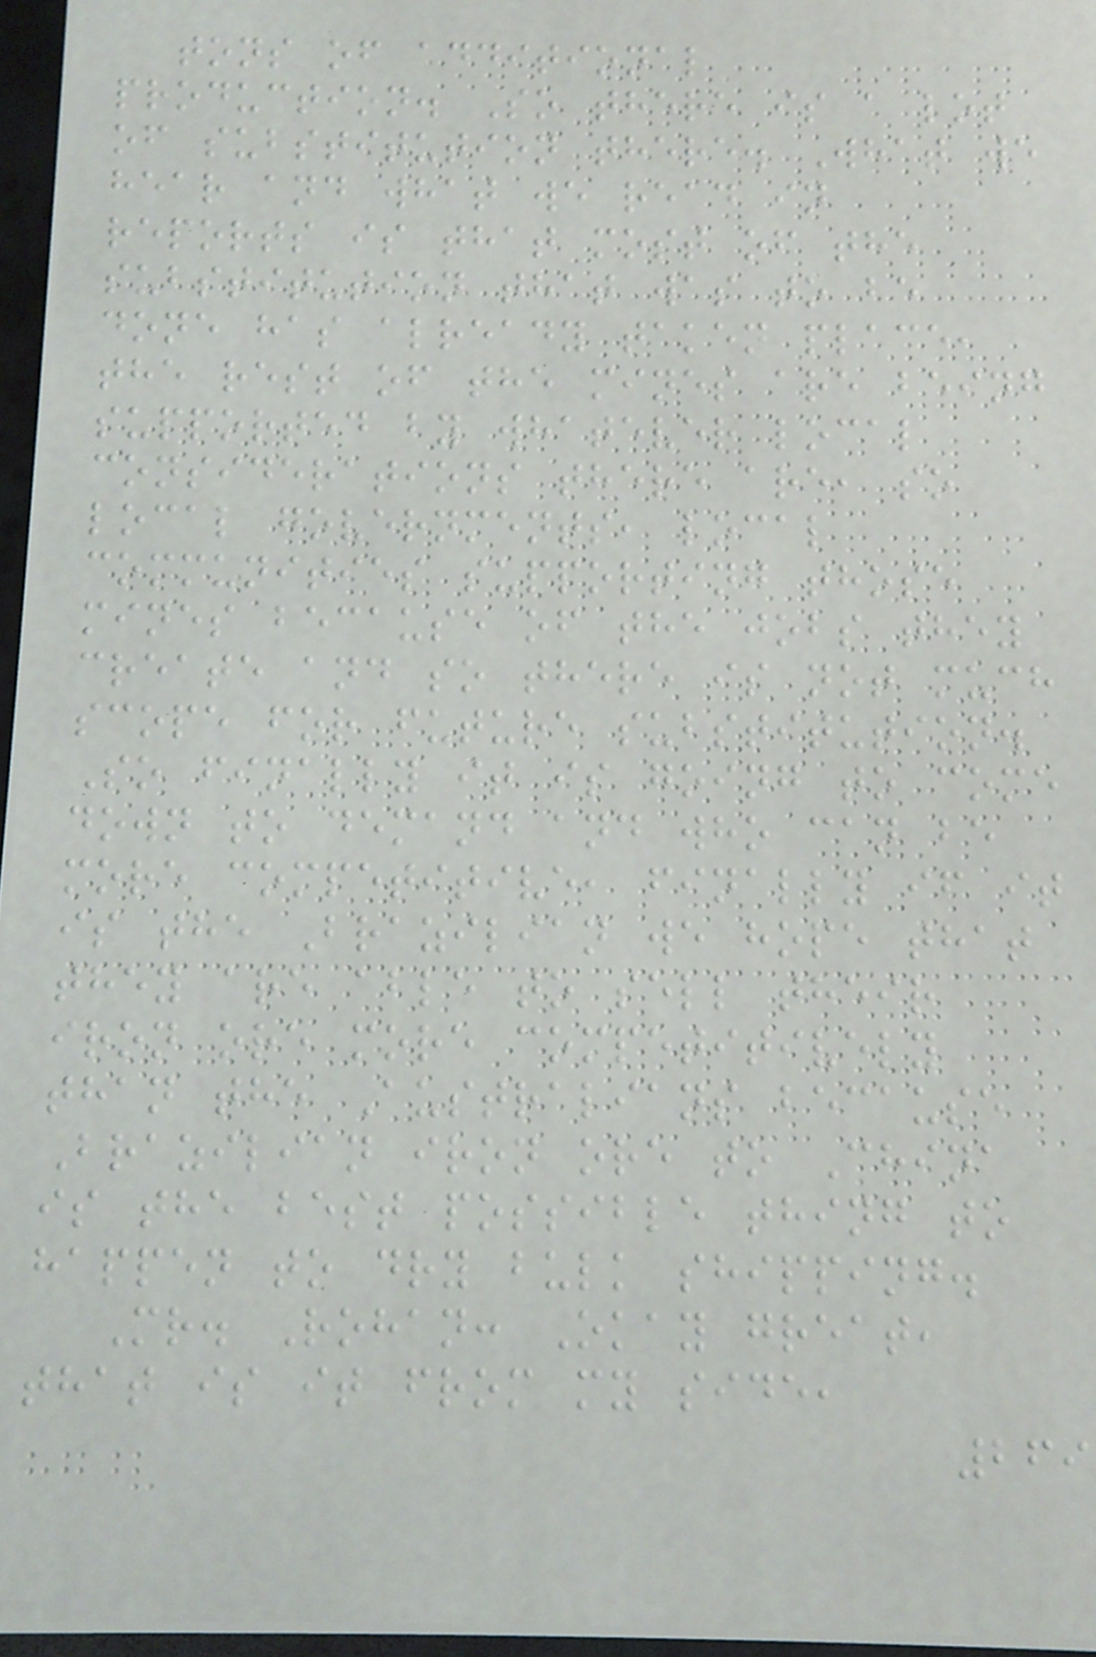tons of additional
production. So there is a lot
of substitution there. What we
hear and what we read in
reports is that most of the
substitution that was to be
done has already taken place,
the rest of the mines are being
supported by whatever local
considerations there are, so
local governments, local
communities supporting those
mines because of the jobs they
create and so there is not much
scope for future substitution.
So finally it is going to come
down to demand and who can be
more competitive, finally if it
is the Brazilian we hope that
they are able to sell their
iron ore more competitively
than the Australians because
Brazilian iron ore to China
is the best possible thing to
happen to dry bulk shipping.
Mr. Rohan: Okay great,
that is it from my side,
269
